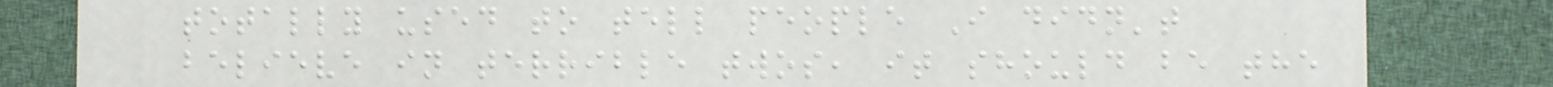totally used to tell people I didn't
believe in terrible twos, it should be the
